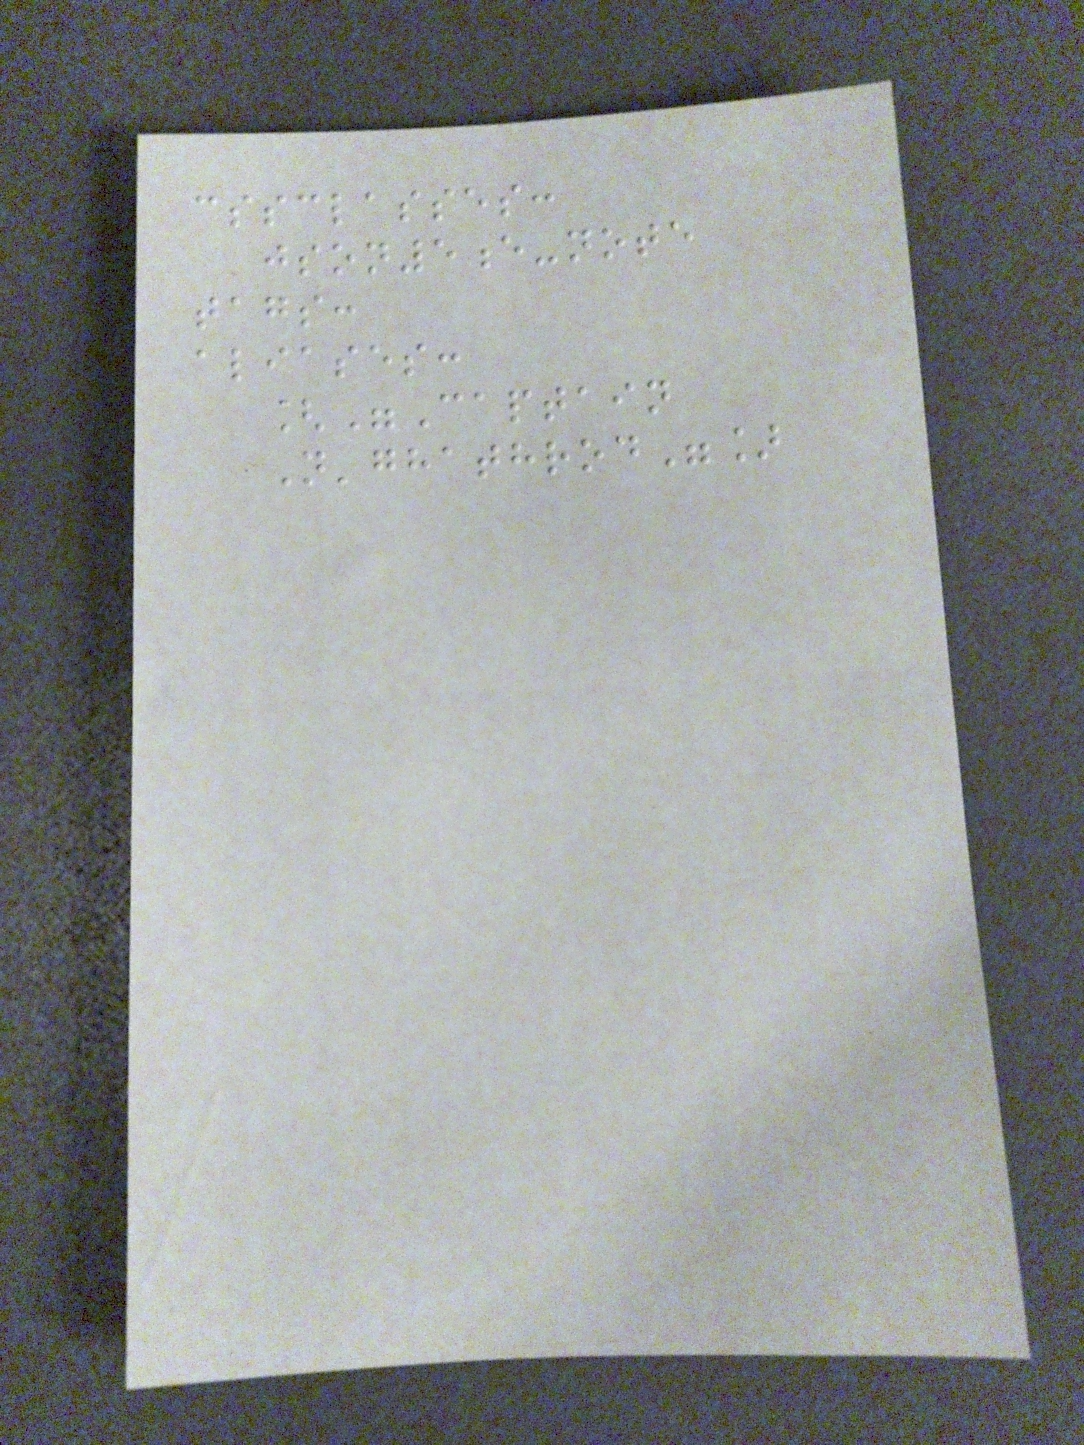cssclasses:
json5e-note
tags:
aliases:
["Captain
N'ghathrod"]
